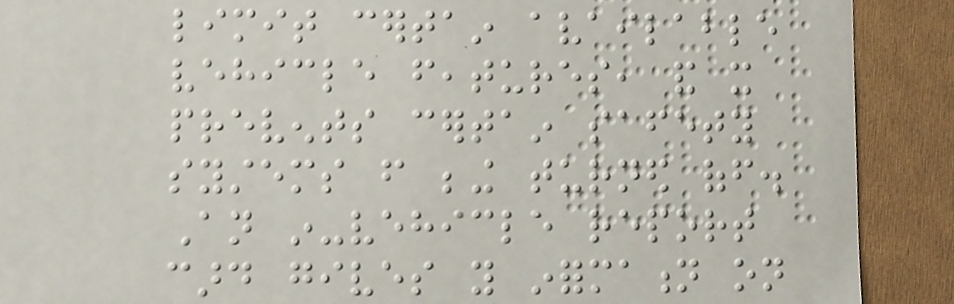limit certain available
vehicle features, and it
prevents certain safety
systems from being turned off.
An in-vehicle report
card gives you information on
